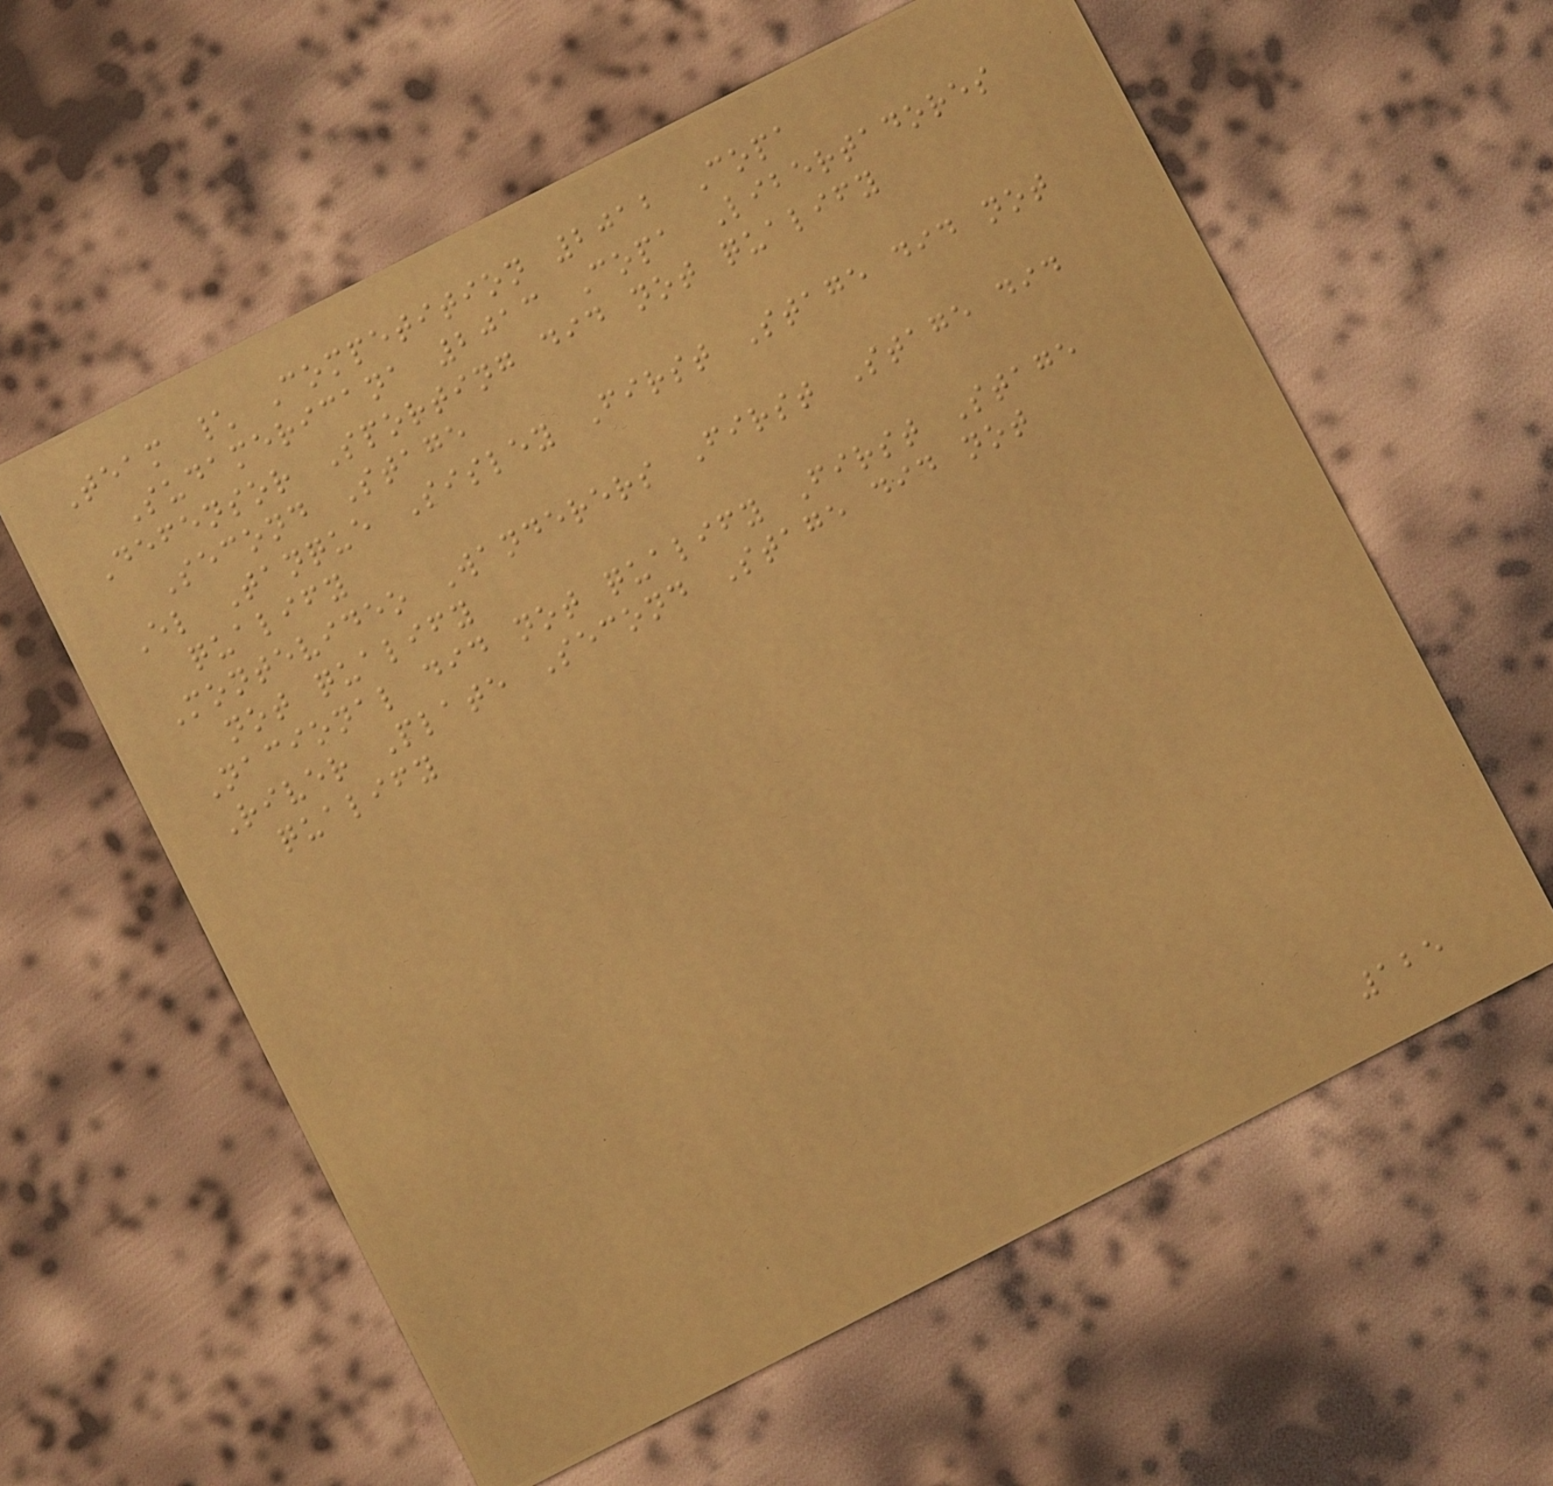Team \ Competition 2012 Copa
Sudamericana 2013 Copa Libertadores
Defensor Sporting did not qualify
Second Stage
El Tanque Sisley First Stage did not
qualify
Montevideo Wanderers First Stage did
not qualify
Nacional did not qualify First Stage
River Plate Second Stage did not
qualify
125
